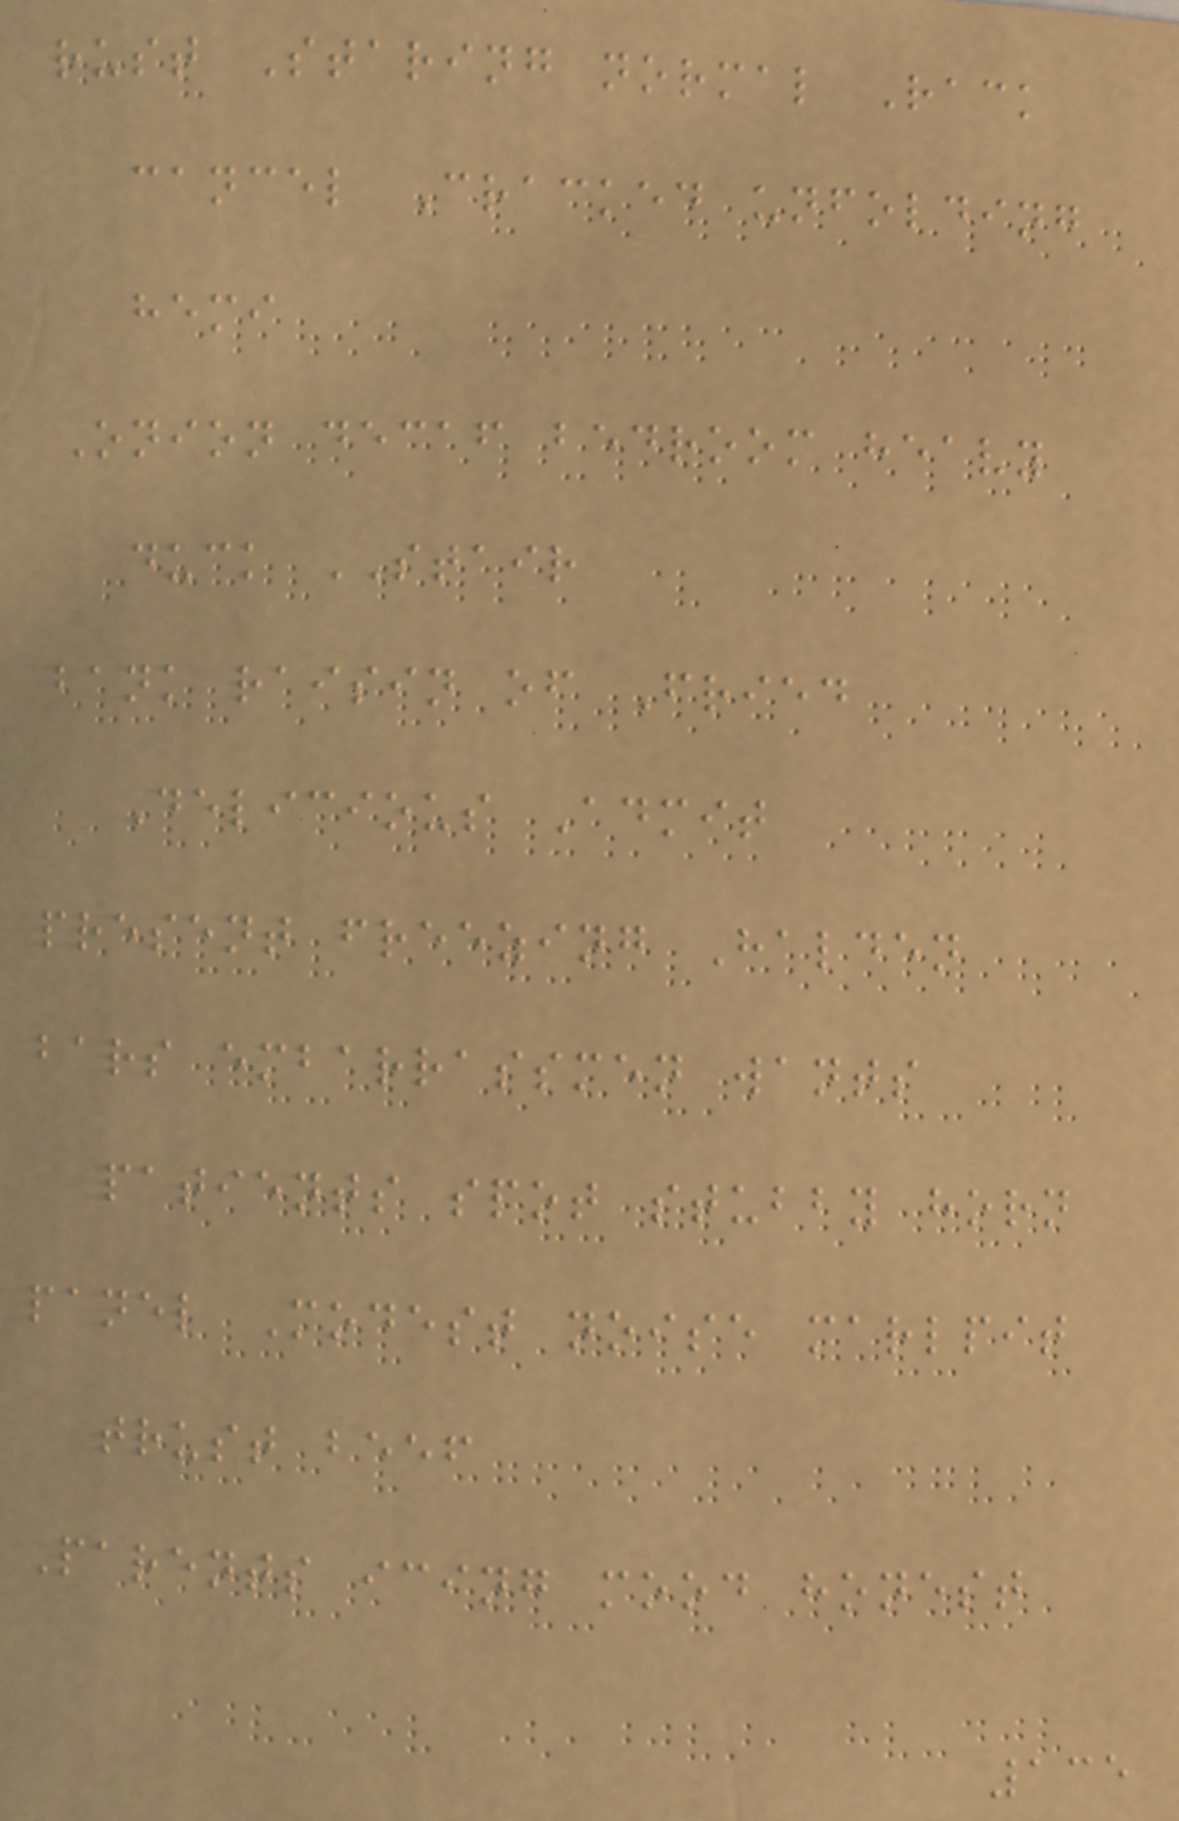rust Staring normal Rack
cancel Cracked unfolding
hemi
Onion decaf bedroom heavy
duck STAIR
bank raisin of Fried
Delicious Admit
present freezing Halden
bars embarrassmen wants
patients spot stubby horn
panel Modest noise marlpit
trust beef
Parents icing mood honest
135
